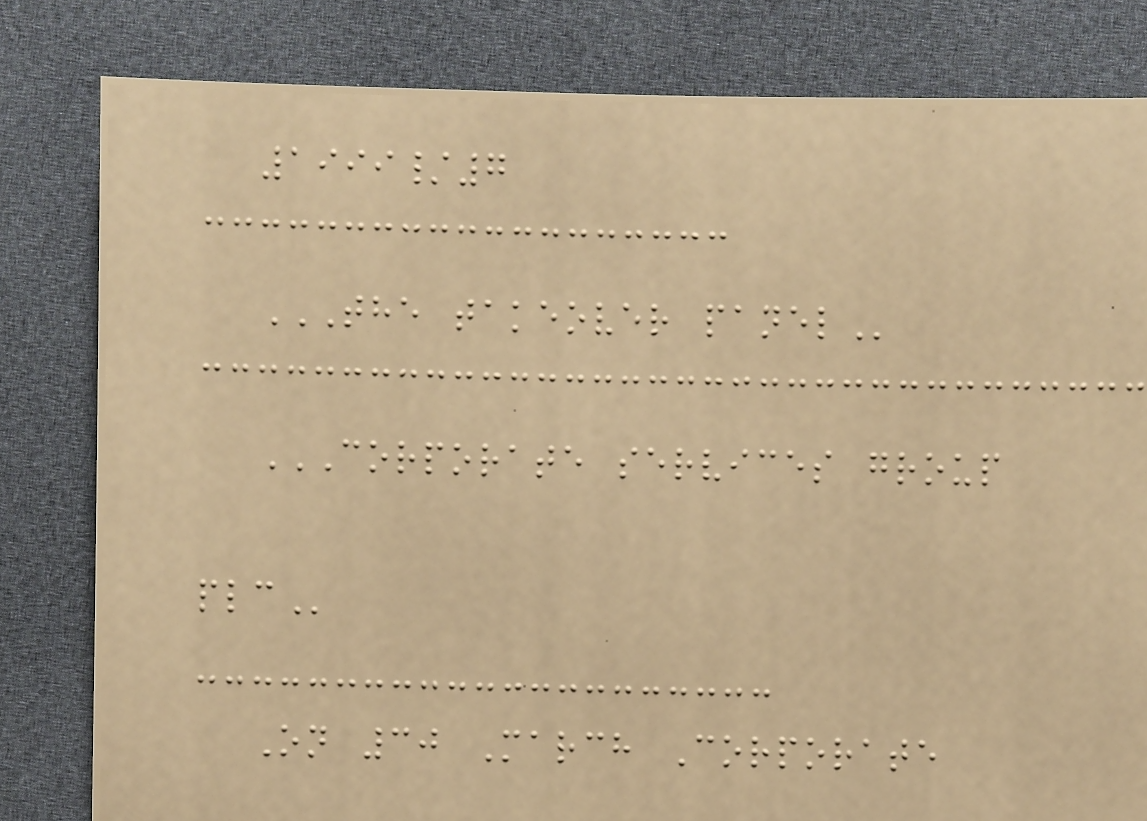1999/7
THE TAKEOVER PANEL
CORPORATE SERVICES GROUP
PLC
On 30 March Corporate
